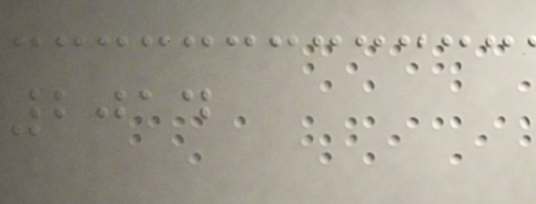2014
